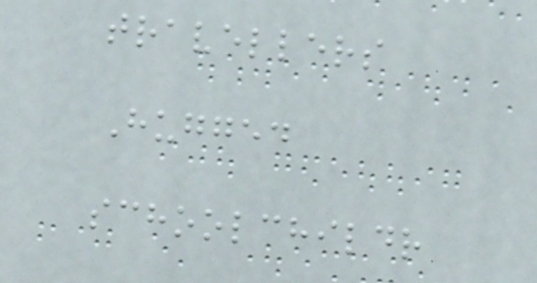travellers
Hugged
schoolchildr
